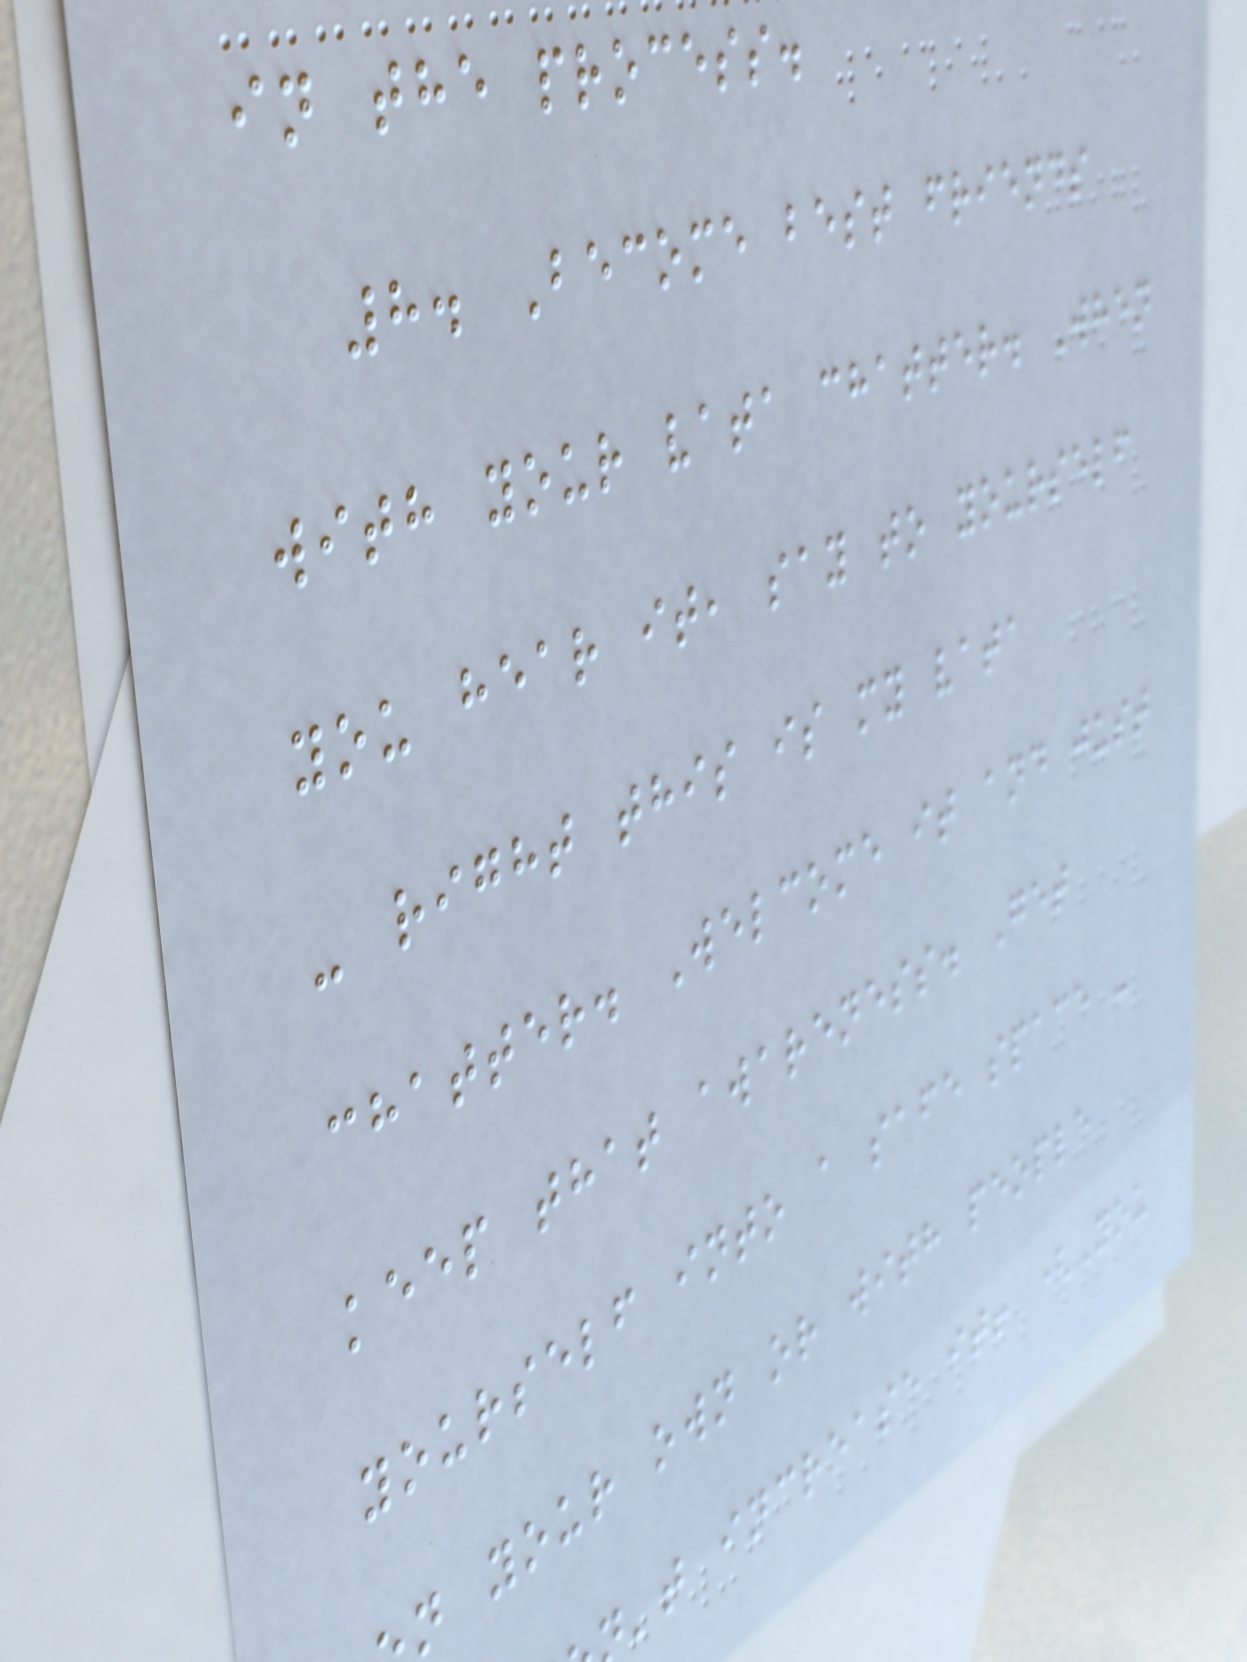in the process.
8. Become best friends
with your vata chatter. When
you hear it, say to yourself
- right this is my vata
chatter. Welcome it and just
keep that awareness. Get
yourself into a safe space -
n your own or with people
't increase it! (You
